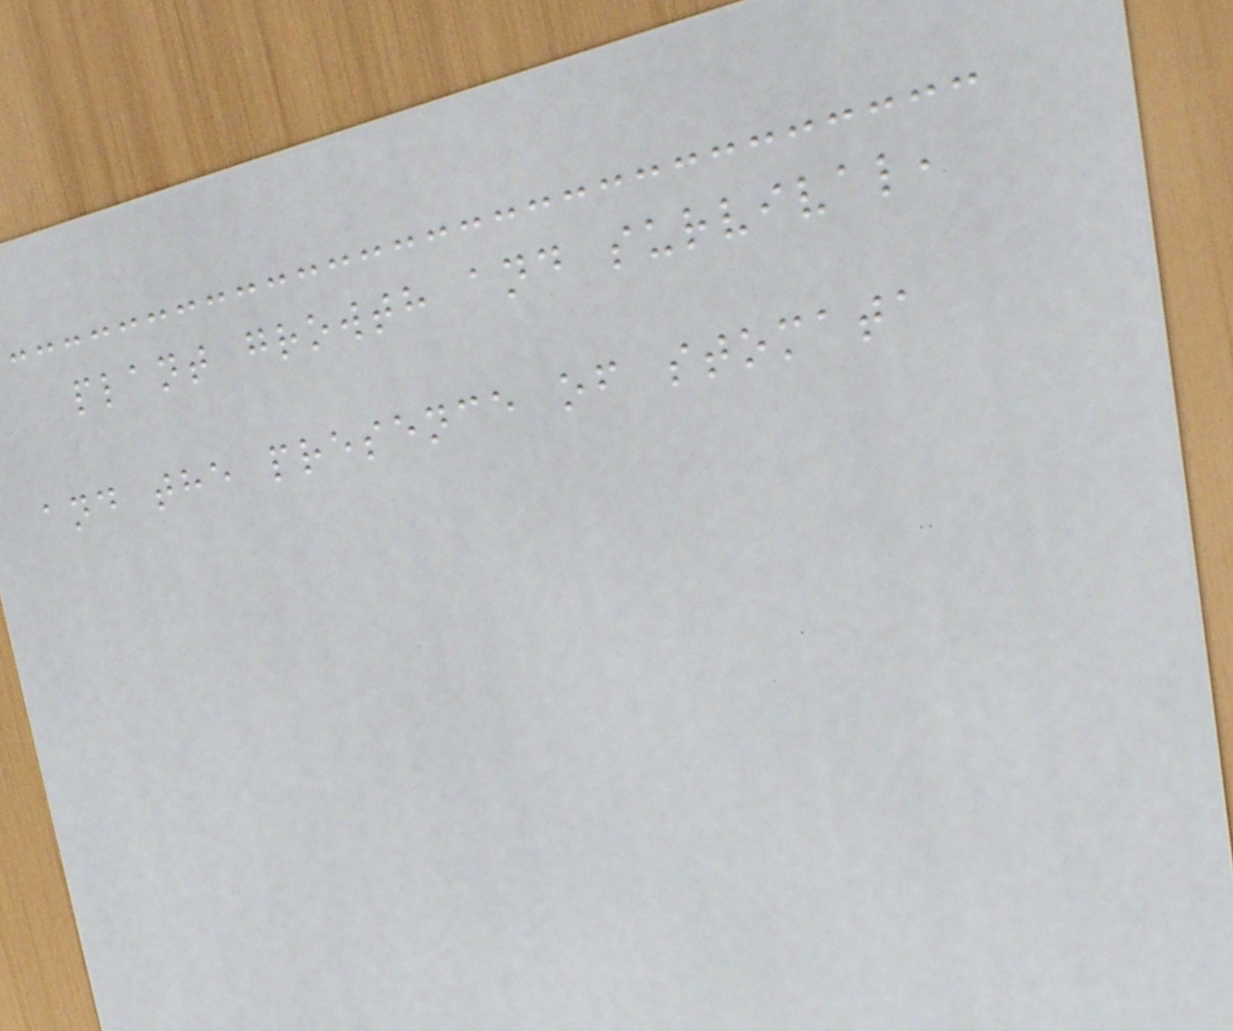plant growth and survival,
and the presence of stomata
